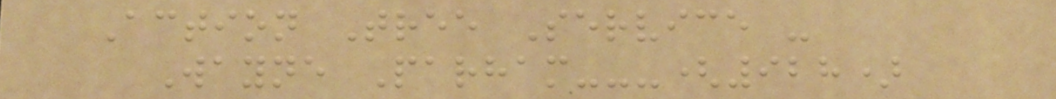Action Tree Service -
Wayne Parham---(928)
